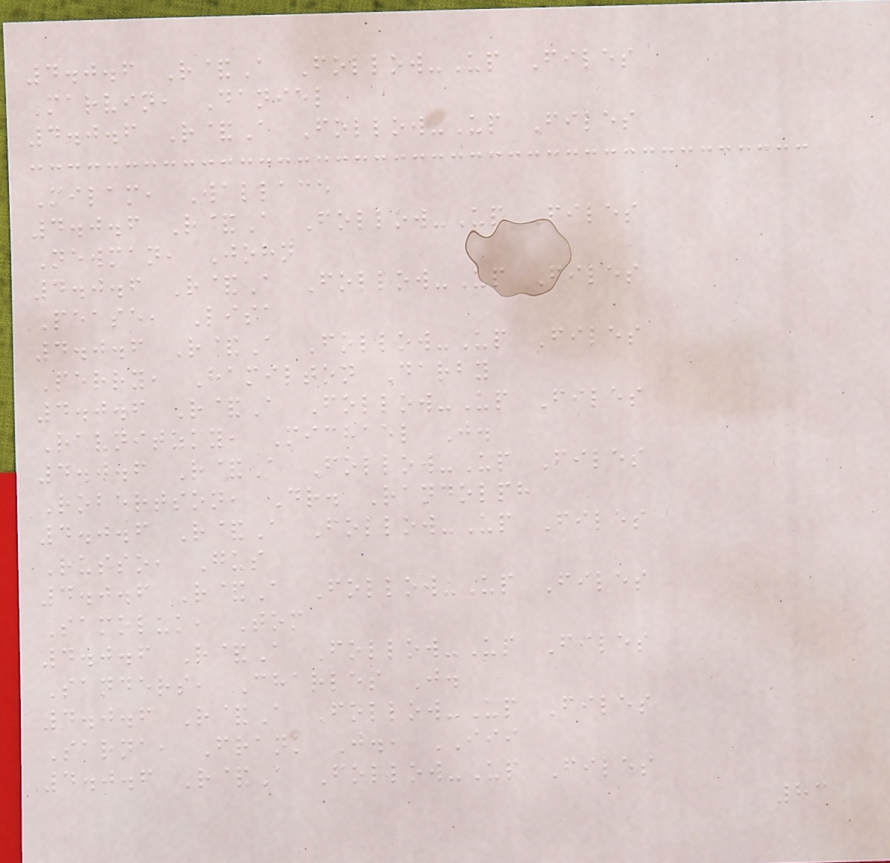4.0.6 R&A Follow-Up Files
Marvin, Daniel
4.0.6 R&A Follow-Up Files
Milam, Wallace
4.0.6 R&A Follow-Up Files
Newman, John
4.0.6 R&A Follow-Up Files
Pease, Lisa
4.0.6 R&A Follow-Up Files
Perry, Hamilton Darby
4.0.6 R&A Follow-Up Files
Ravnitzky, Michael J.
4.0.6 R&A Follow-Up Files
Robertson, Dr. Randolph
4.0.6 R&A Follow-Up Files
Russo, Gus
4.0.6 R&A Follow-Up Files
Samoluk, Tom
4.0.6 R&A Follow-Up Files
Sanders, Charles J.
4.0.6 R&A Follow-Up Files
Sarna, Frank J., III
4.0.6 R&A Follow-Up Files
83
